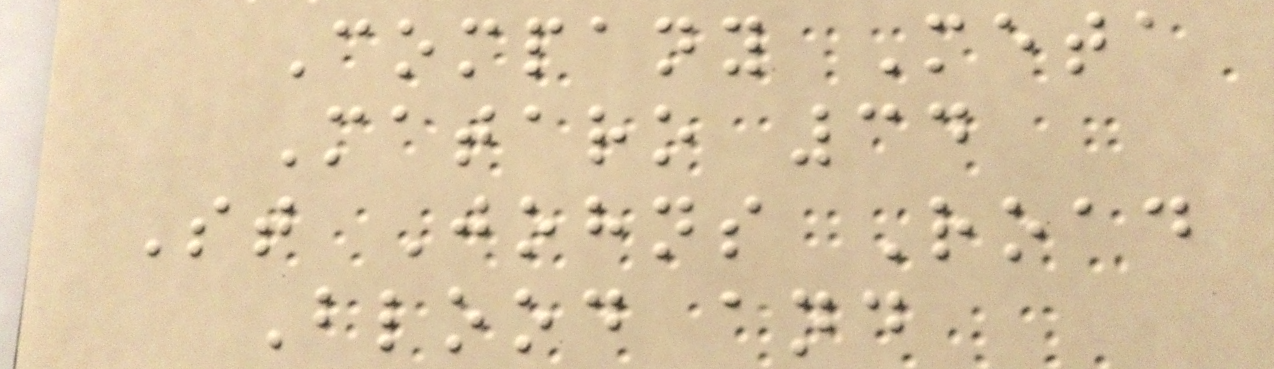Company Meta
Mataro 34
St Johns Road
Blood and
